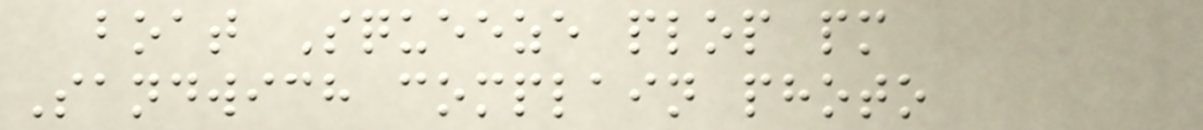boat Squeeze plop pm
Sandwich complain photo
